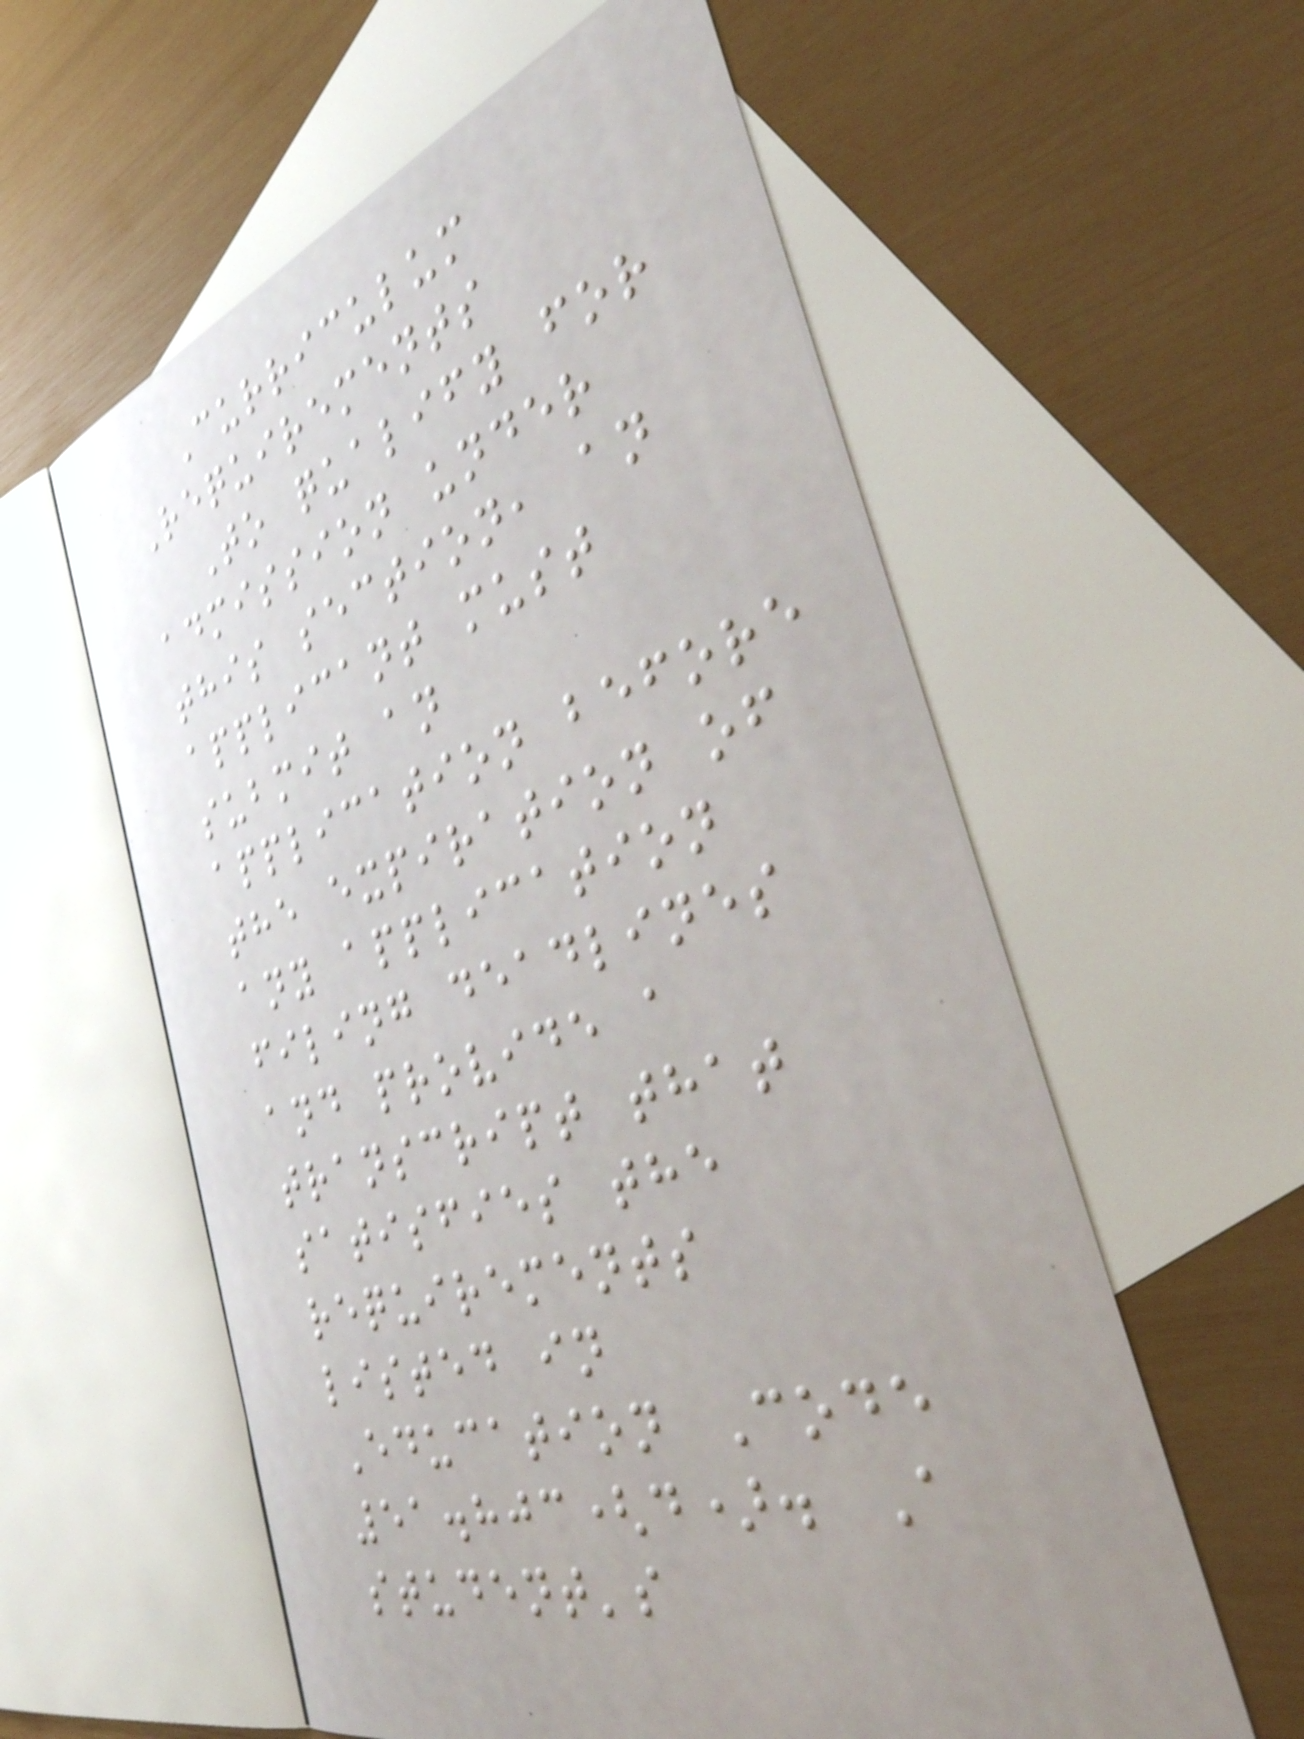Curriculum
Requirements
To qualify for
admission under
this section, an
applicant must
submit an
application before
the expiration of
any application
filing deadlines
and provide a
transcript that
satisfies the
requirements
listed in
Education Code
51.803(d). A
student's
